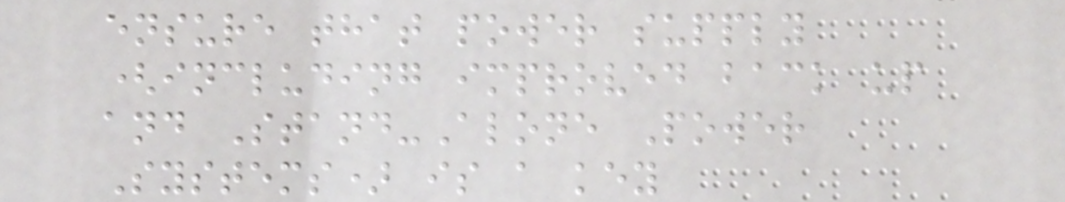ensure that power supply
(including improved back up
and Stand-Alone Power
Systems) is a key
